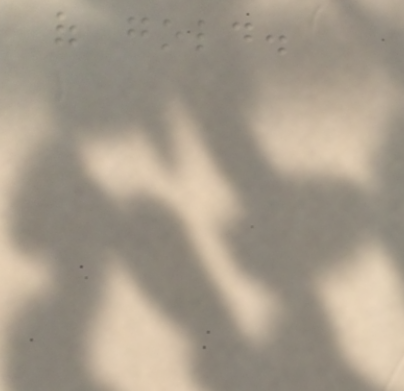of gold.
